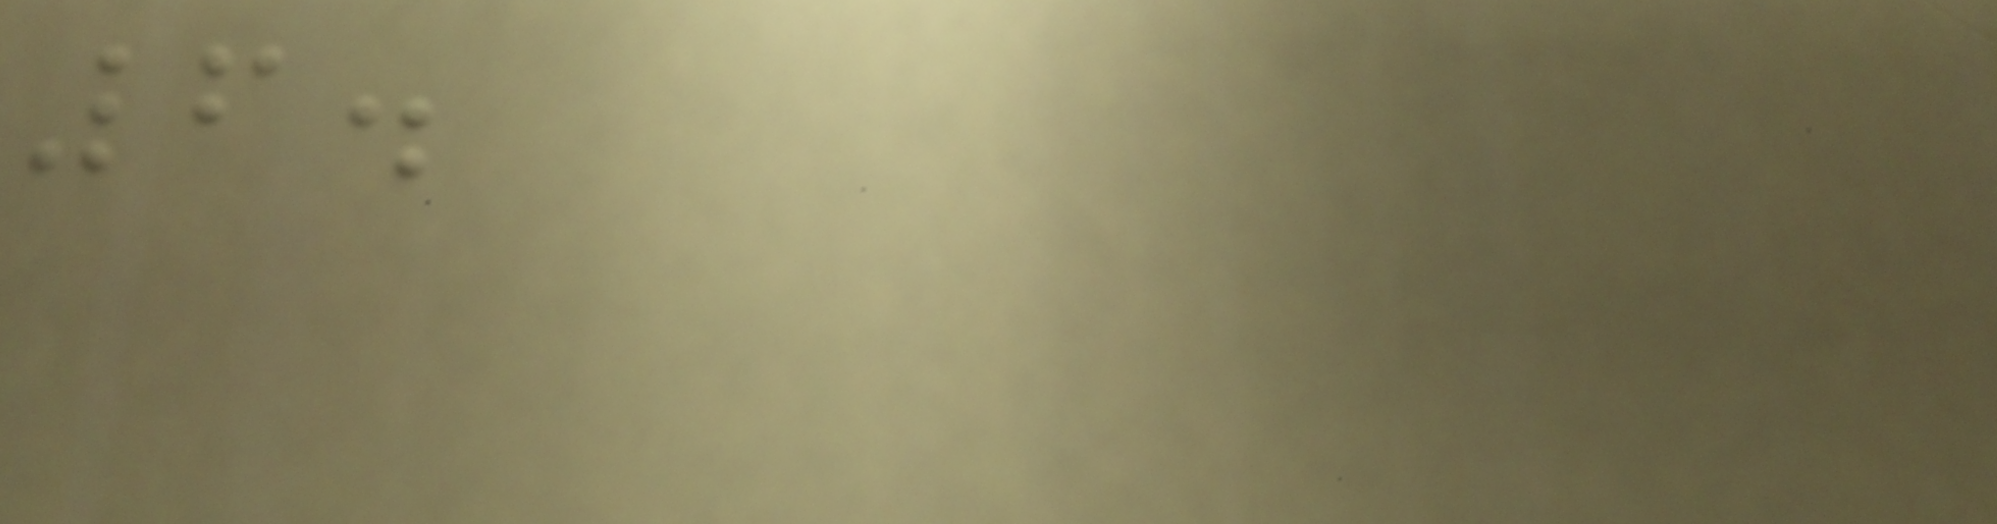6.
